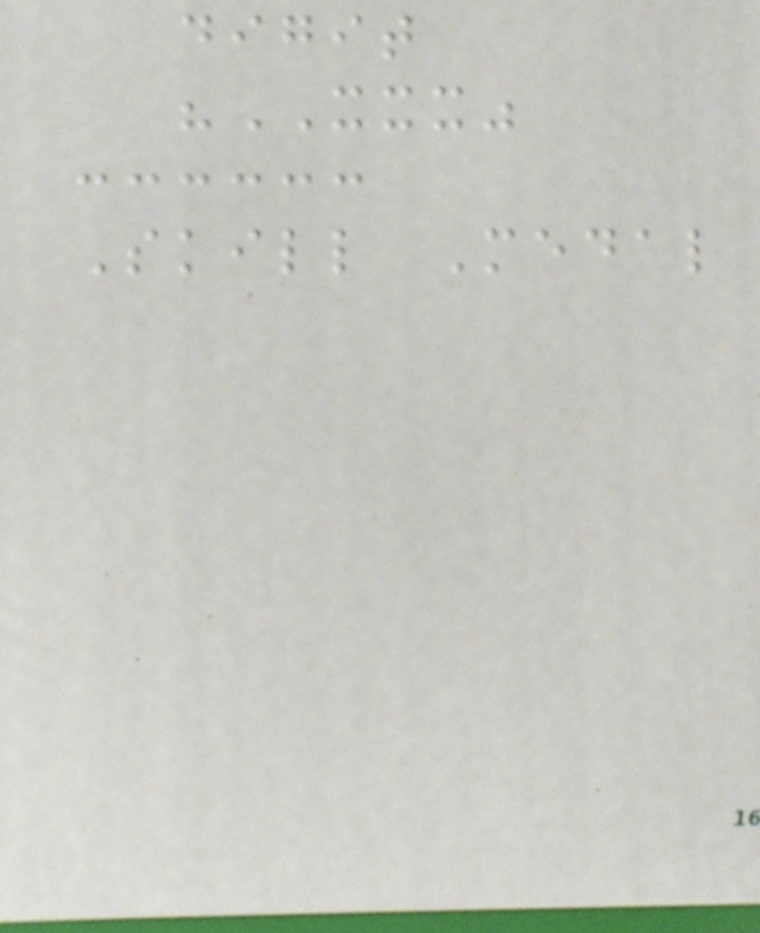digit
"XXX"
Skill Medal
